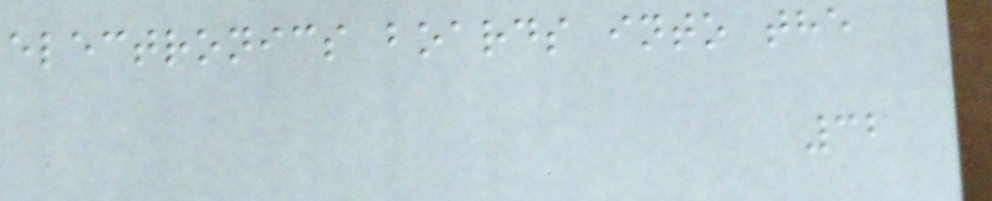electronics boards into the
32
